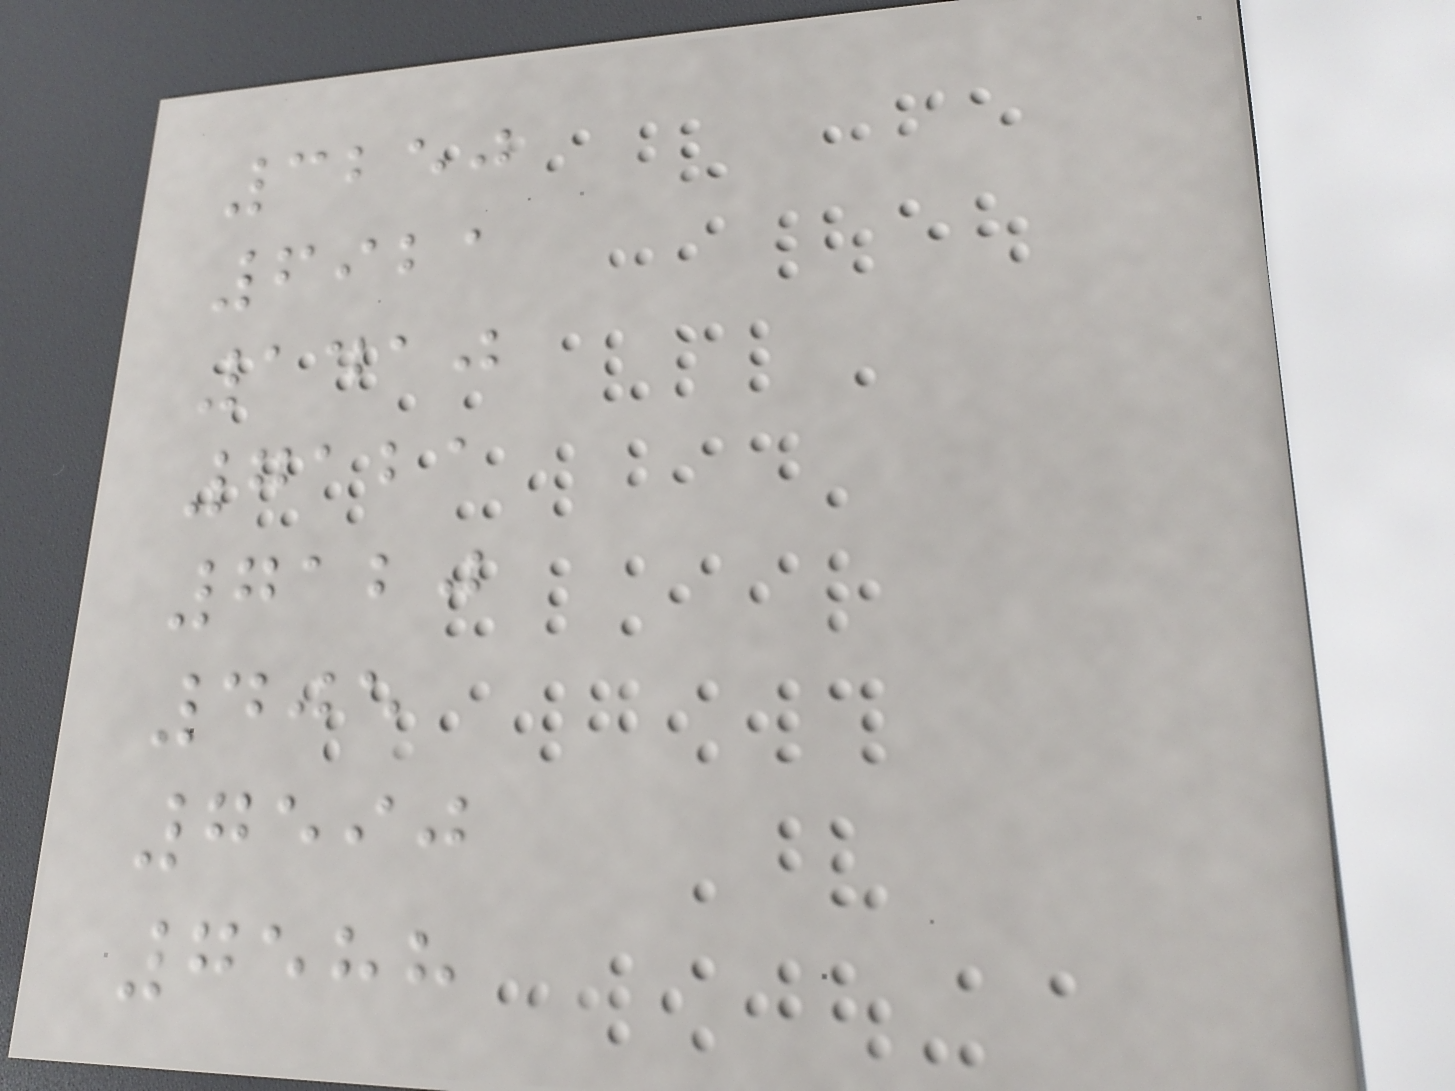3250
6921
1410
7121
7120
405
7590
7588
